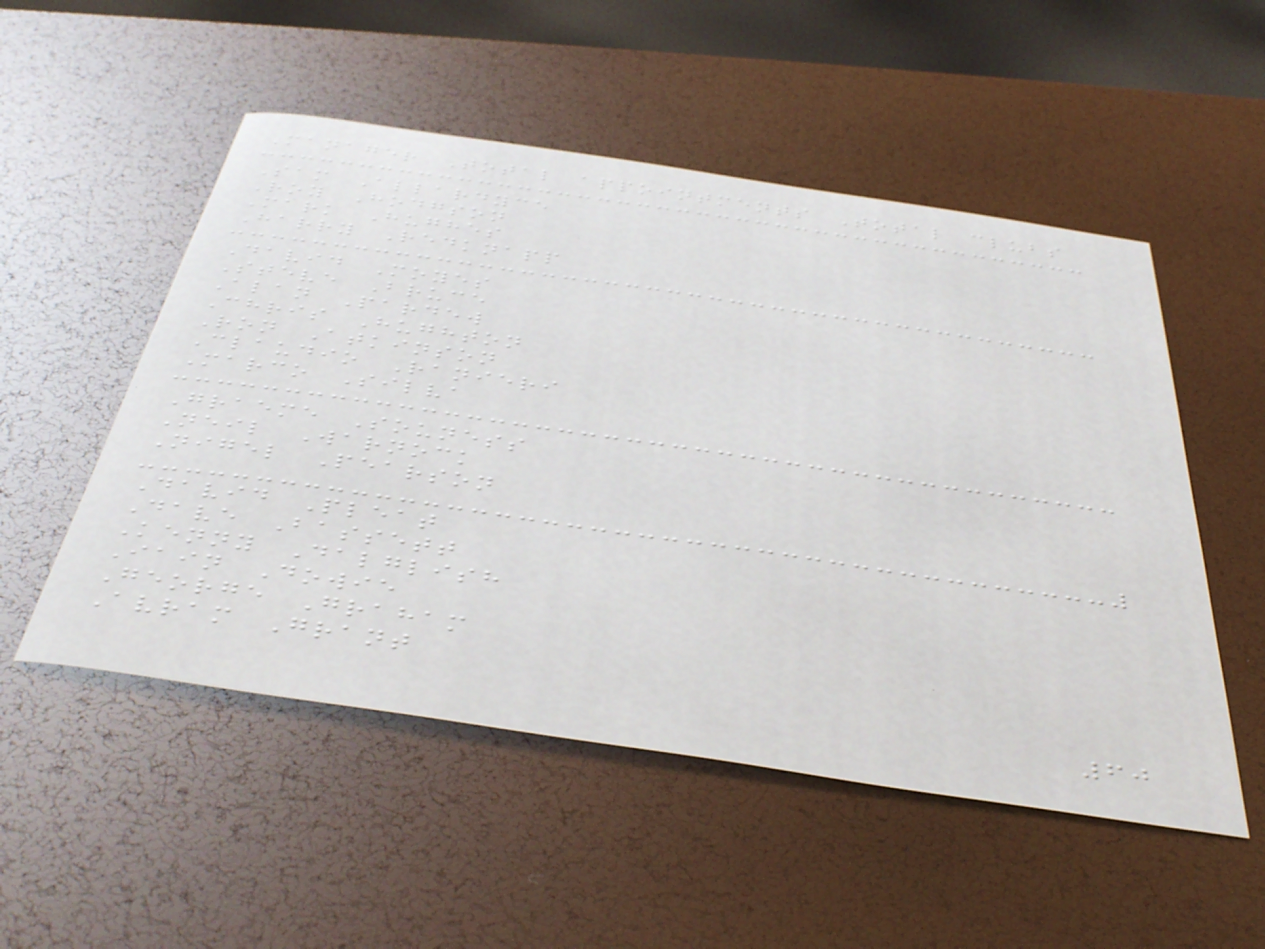Manager Total appointments Total clubs
Sam Allardyce
Roy Hodgson
Mark Hughes
Harry Redknapp
David Moyes
Steve Bruce
Alan Pardew
Chris Hughton
Ron Atkinson
Claudio Ranieri
Marco Silva
Graeme Souness
Neil Warnock
Nigel Pearson
David Pleat
Dave Bassett
Kenny Dalglish
Iain Dowie
George Graham
Avram Grant
60
